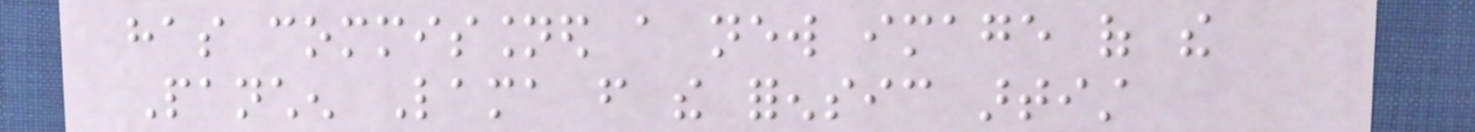has commissioned a new image of the
Panchen Lama from the forensic artist
